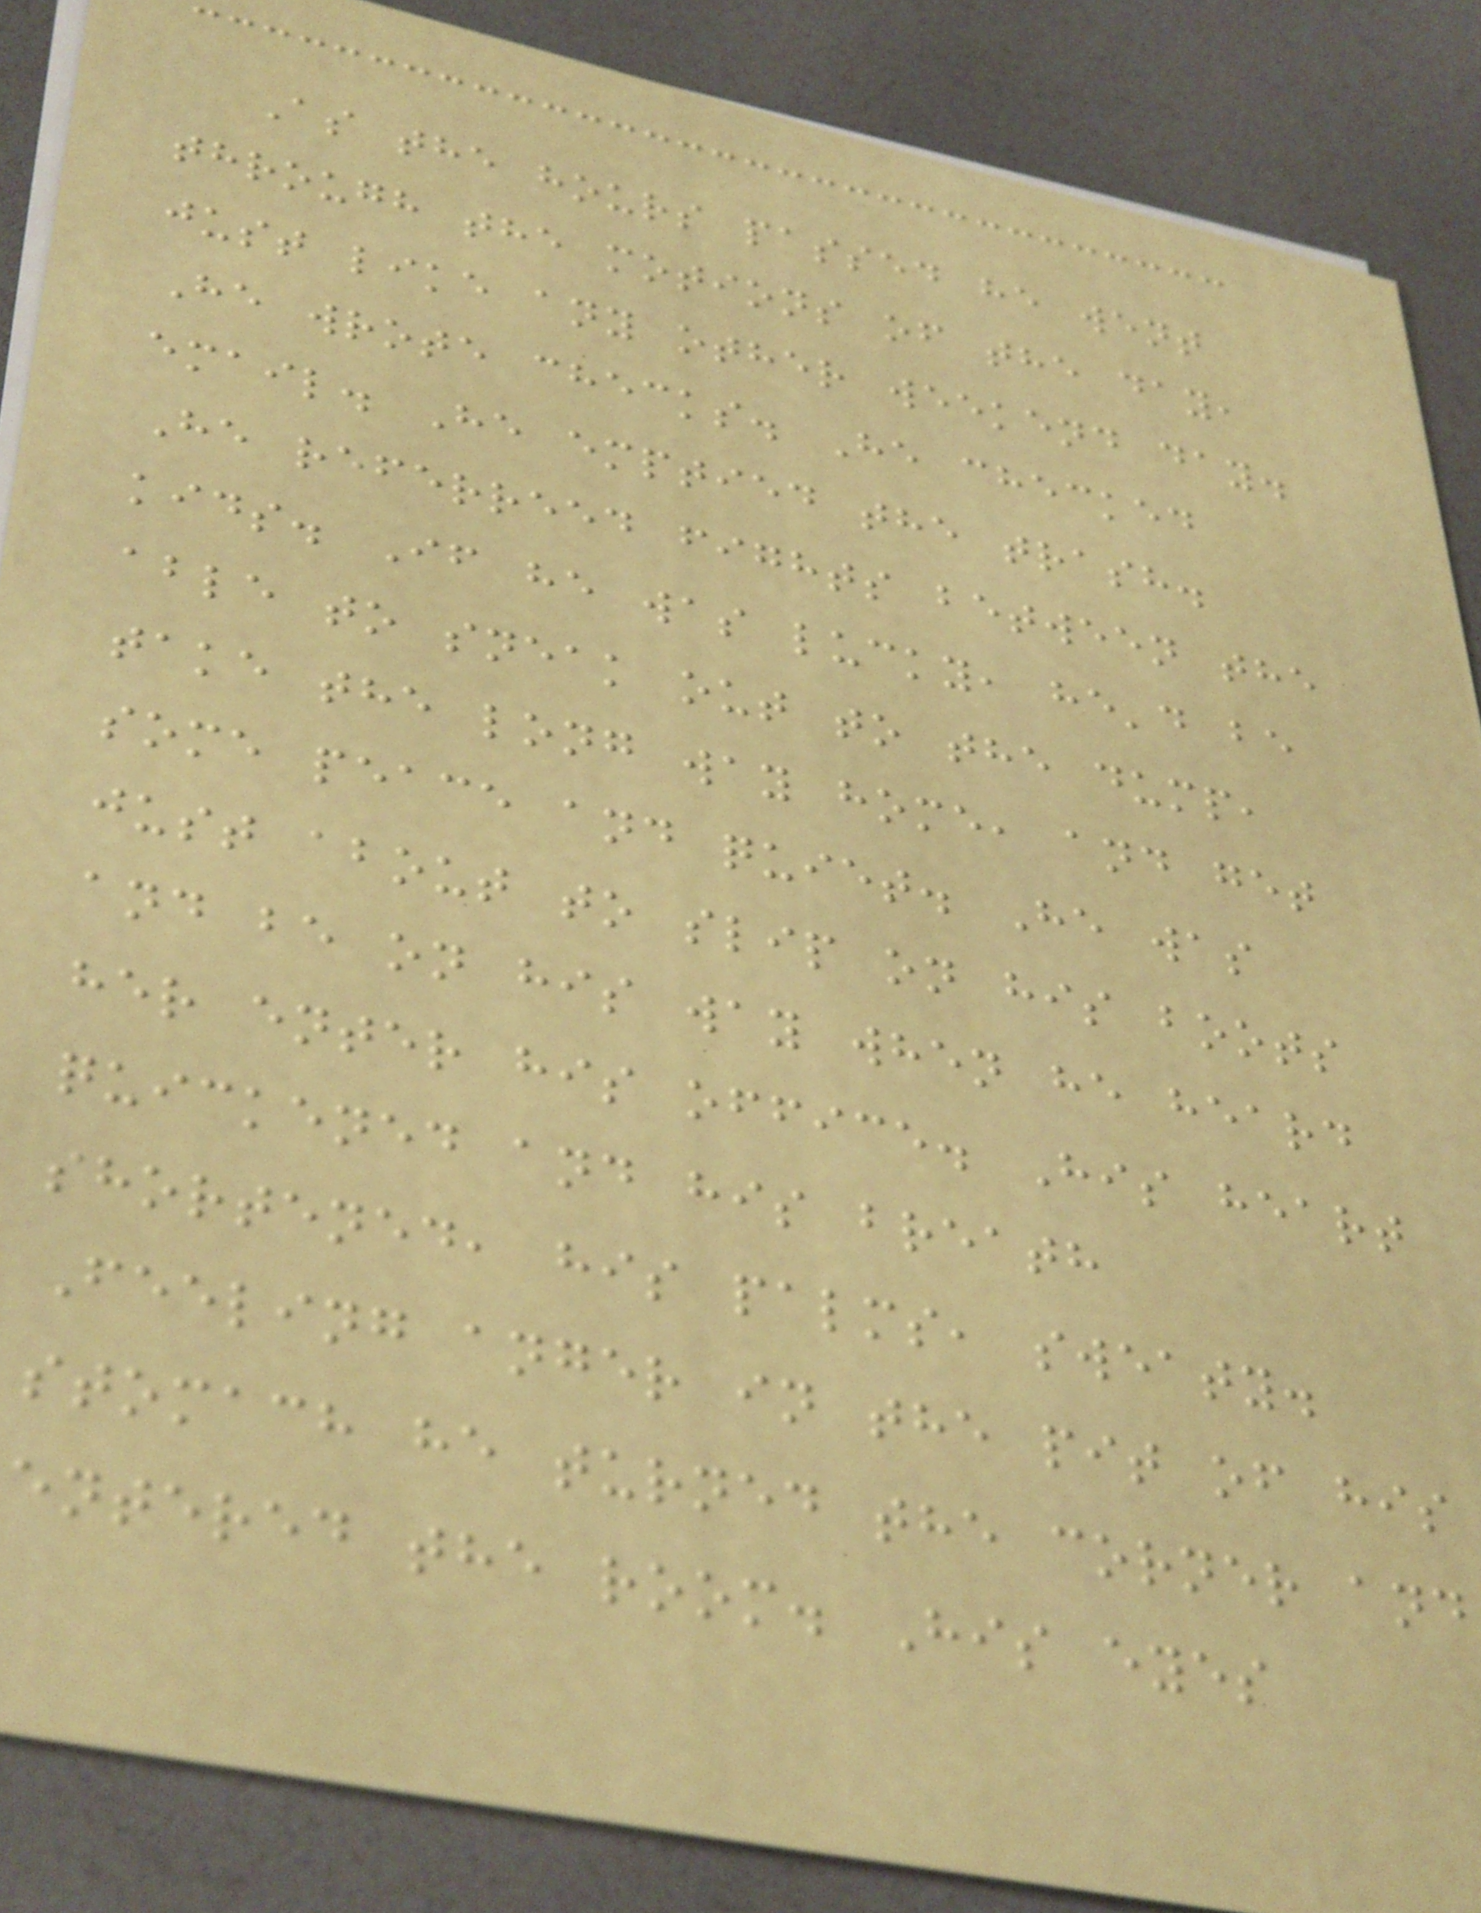As the hours passed he went
through the motions of the day,
just like any other weekend day.
He wrote checks. He checked
email. He emptied the trash.
He referreed fights between the
kids. If he was lucky, he'd be
able to sneak out to the dump,
take the long way home, and get
some peace and quiet. He was
just about to slip on his boots
and be on his way when he heard
her enter his office. His heart
quickened and his breath
shortened, his palms, sweaty.
Feeling anger in the pit of his
stomach he turned the corner and
entered the room. His eyes
